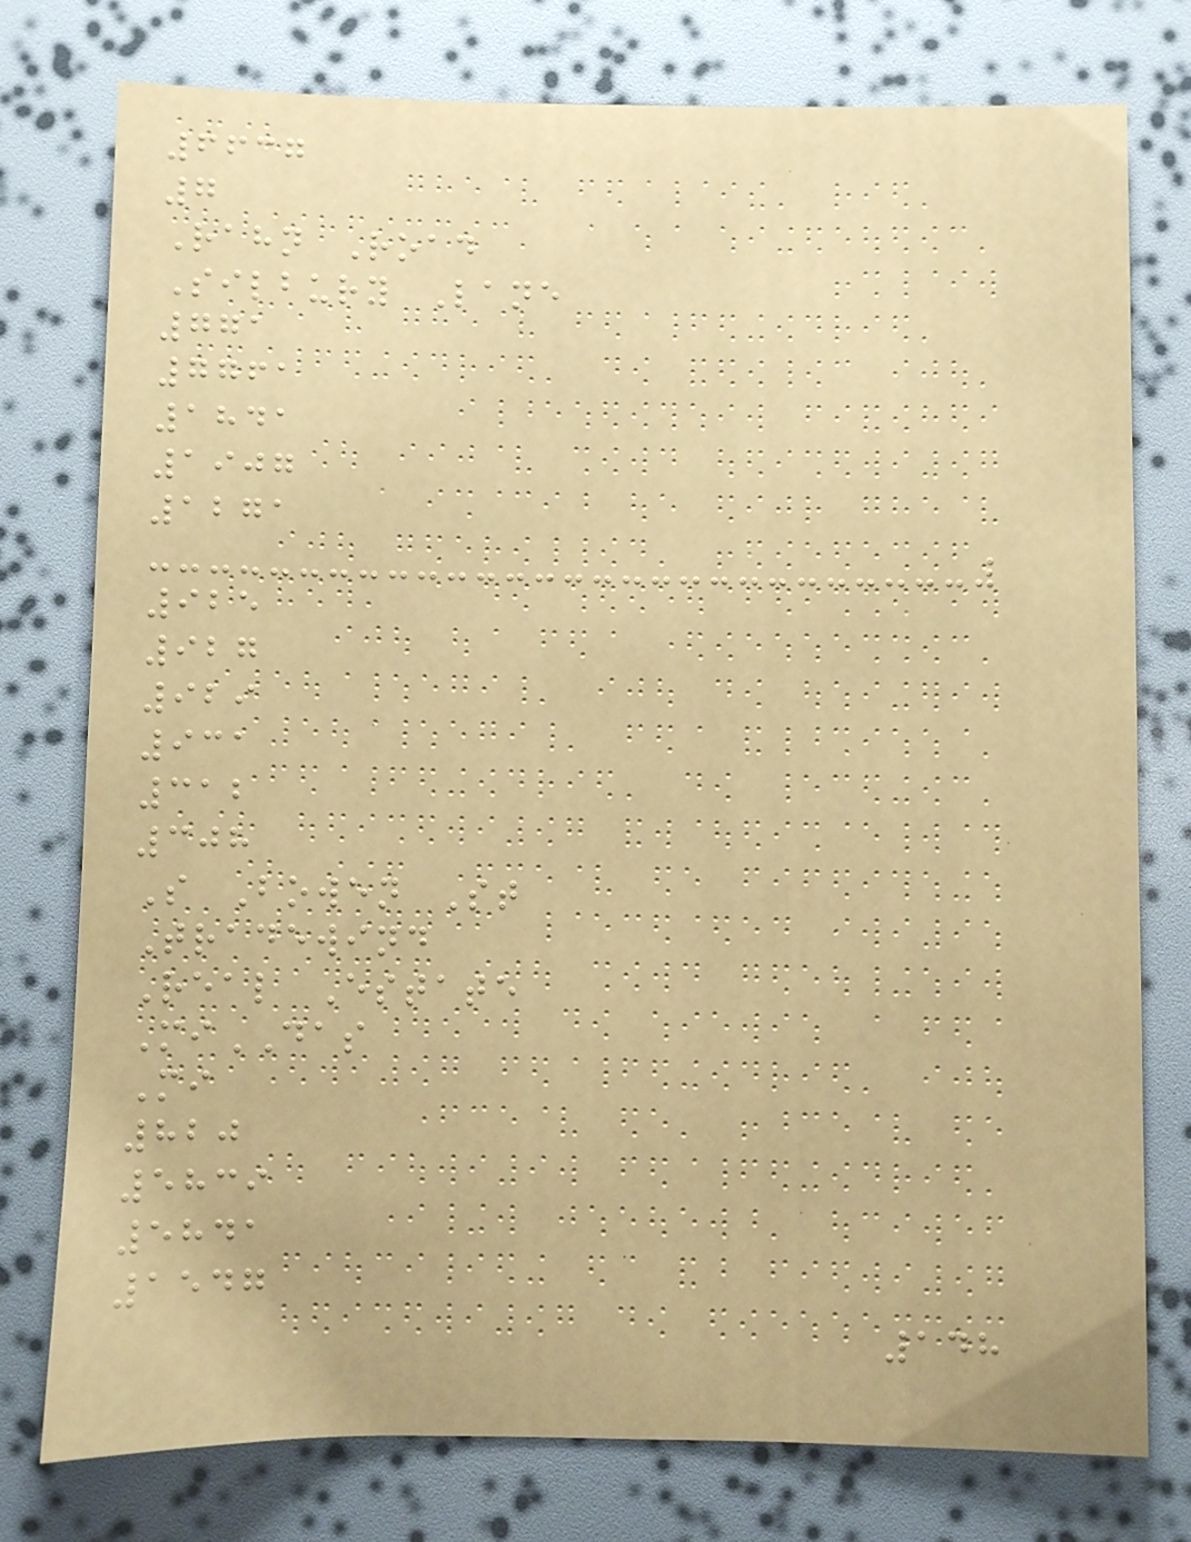6637
7
Rahn Road
Silbury Lane
771
7761
1841
1907
1271
925
927
929
931
312
308
S Bowen St
Tradewind
Real Estate
MiDAS
Mi
820
5839
5841
1547
148
